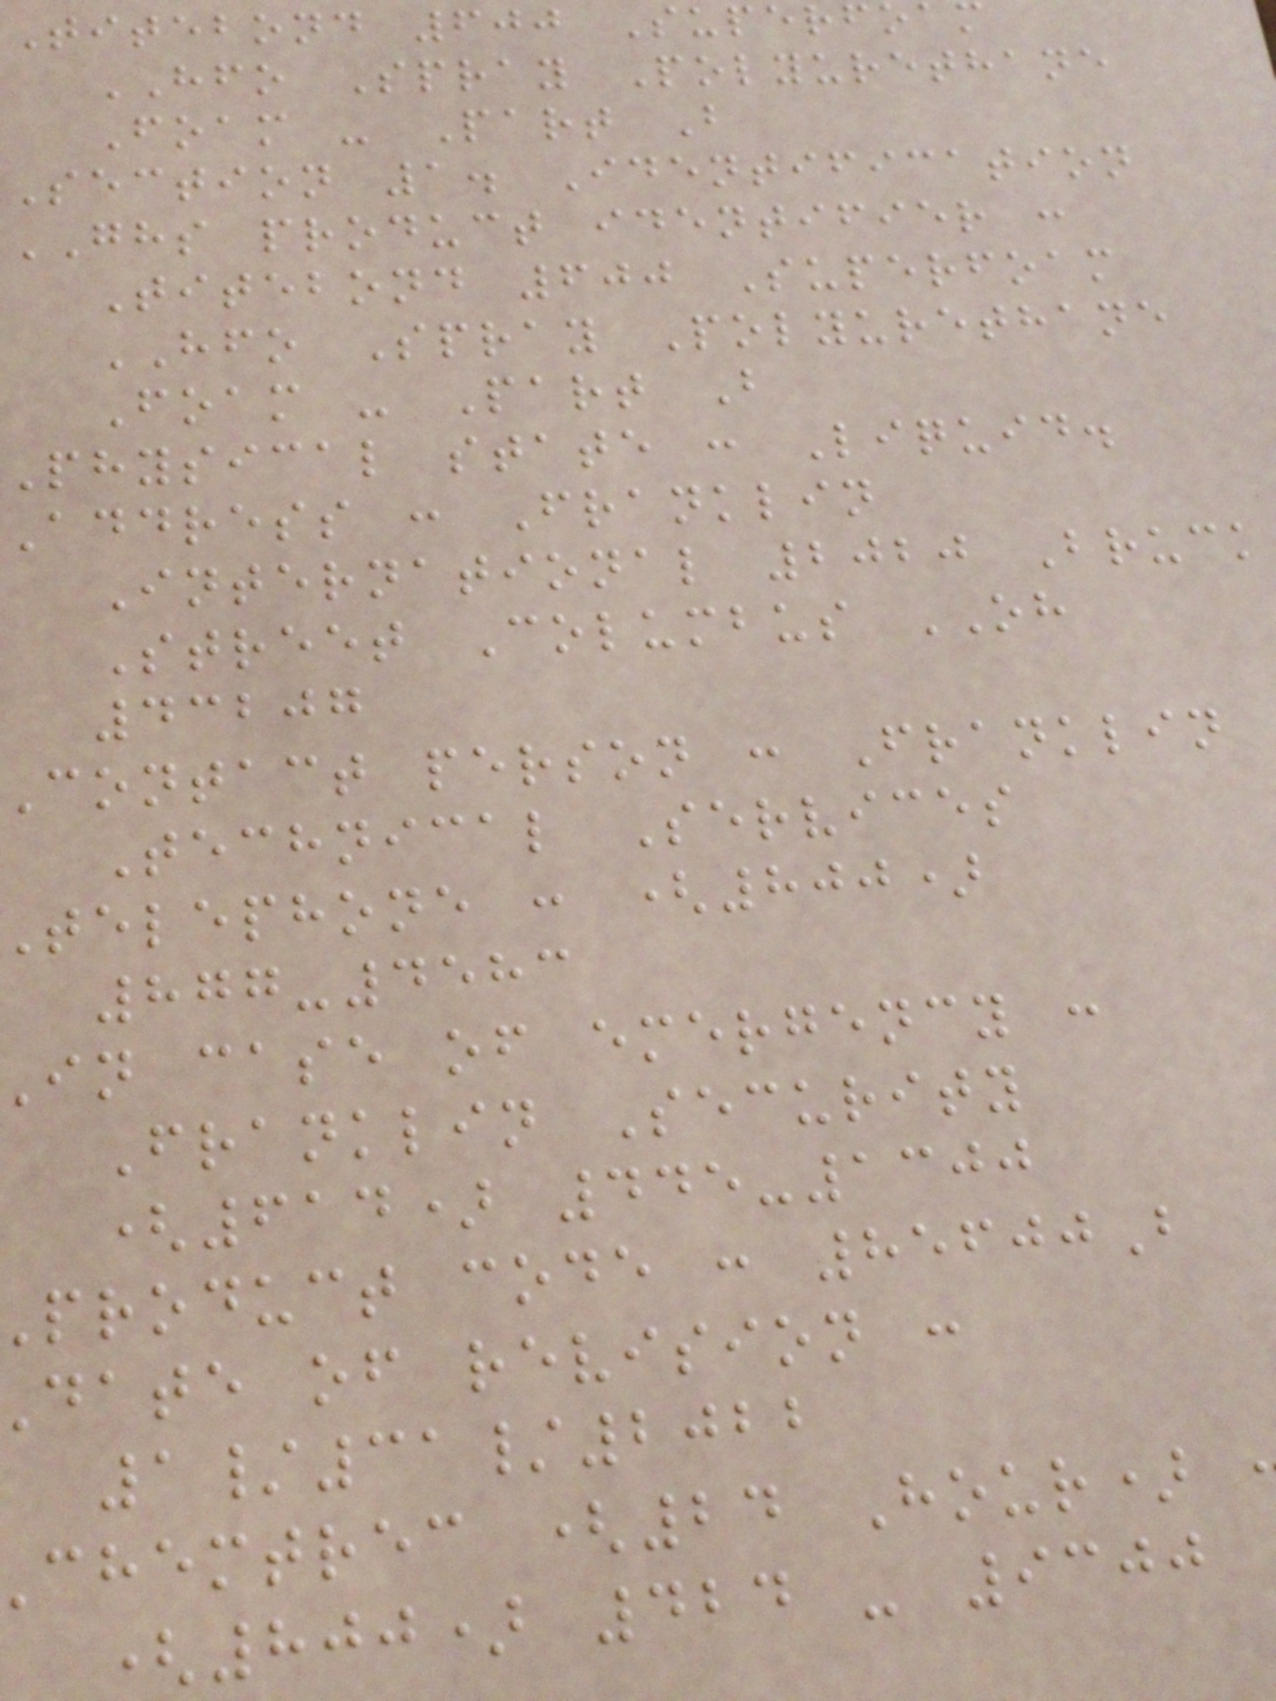Titebond 600 Superfoa
HFO Spray Polyurethane
Foam - Part B
Section 1. Identification
GHS product identifier :
Titebond 600 Superfoam
HFO Spray Polyurethane
Foam - Part B
Physical state : Liquid.
Address : Franklin
International 2020 Bruck
Street Columbus OH
43207
contact person : Franklin
Technical Services
telephone : (800)
877-4583
in case of emergency :
Franklin Security
(614) 445-1300
product code : 85600B
date of revision :
1/31/2022
chemtrec (24 Hour)
(800) 424 - 9300
